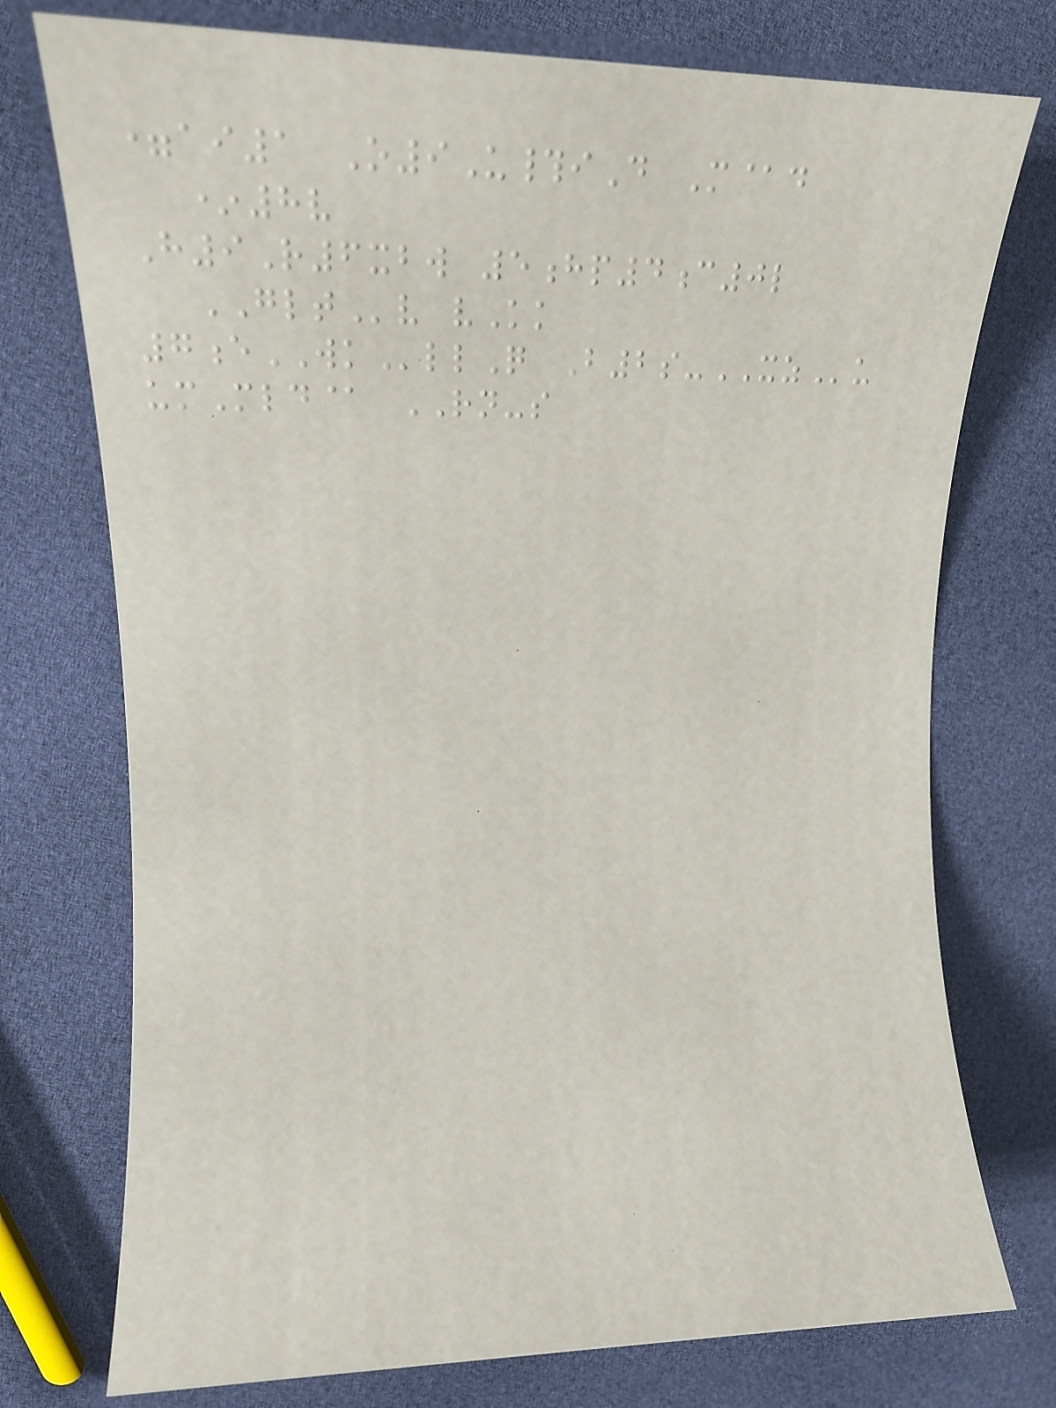=ai1 O9U#iD M@d
*8v
H9R6xbw 5hp4c0l
GLTv vKk
7eWKllQ B2s-XZu
umMld@ RN-s
